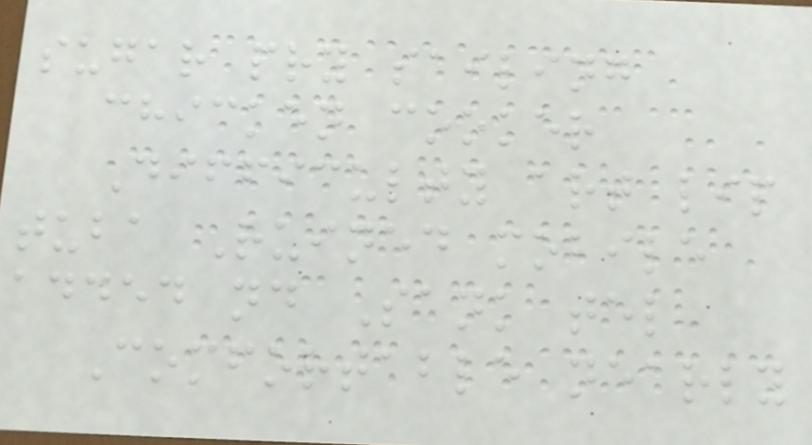sugar pry sailing
chicken cooker
Difficulty art lip
tuba Ruined mobile
added nd Sank tel
Comfortable nearly
